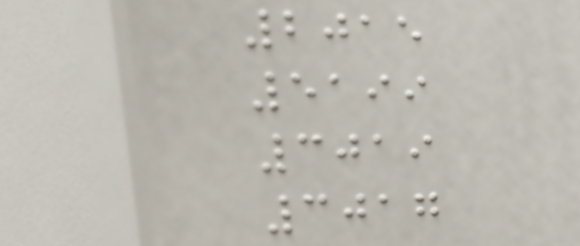2015
5199
3019
3017
